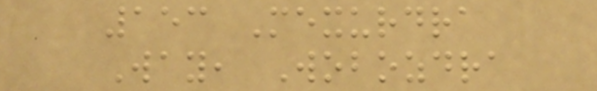153 Mexurdra
Way, Wobozdra
